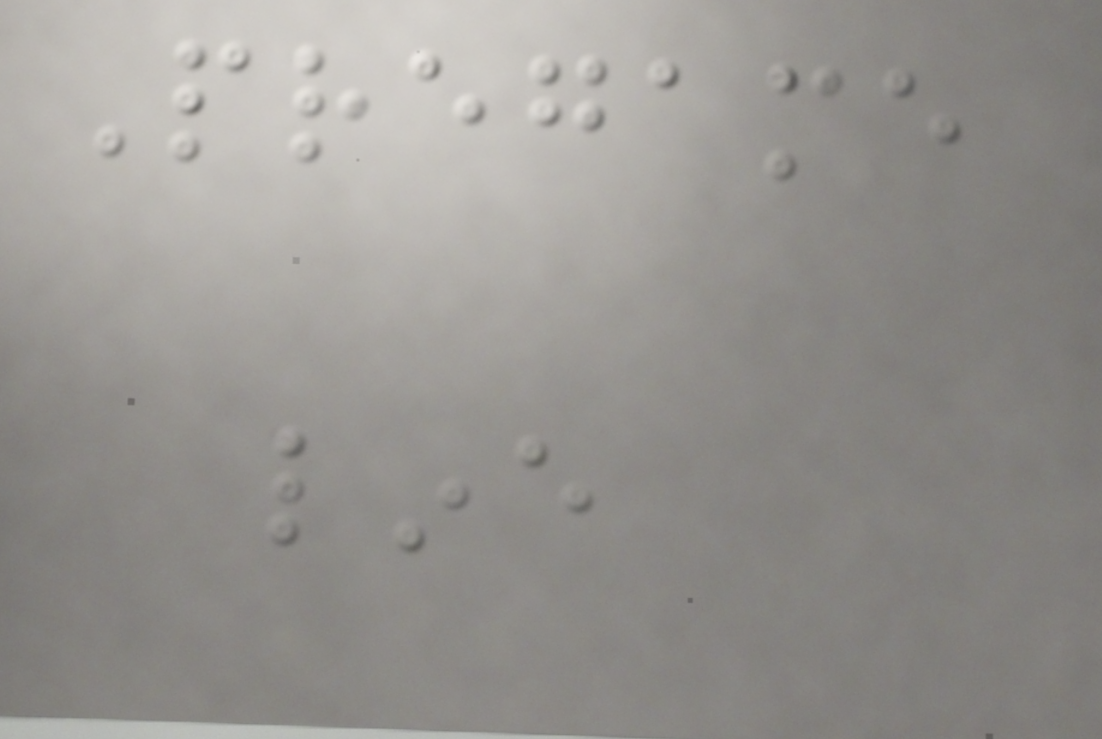Pregame
line
